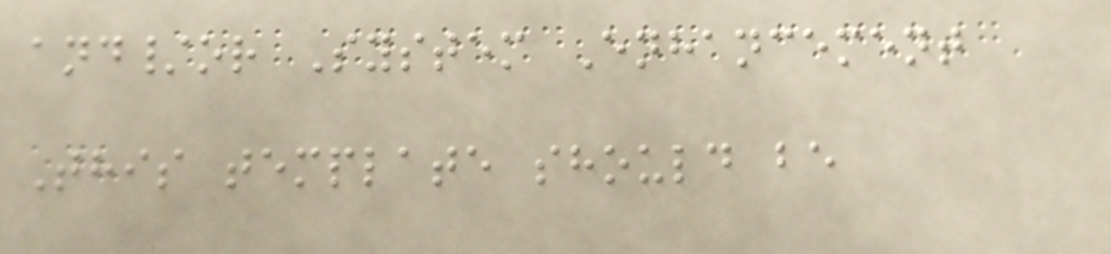and/or System Enhancement
This template should be
